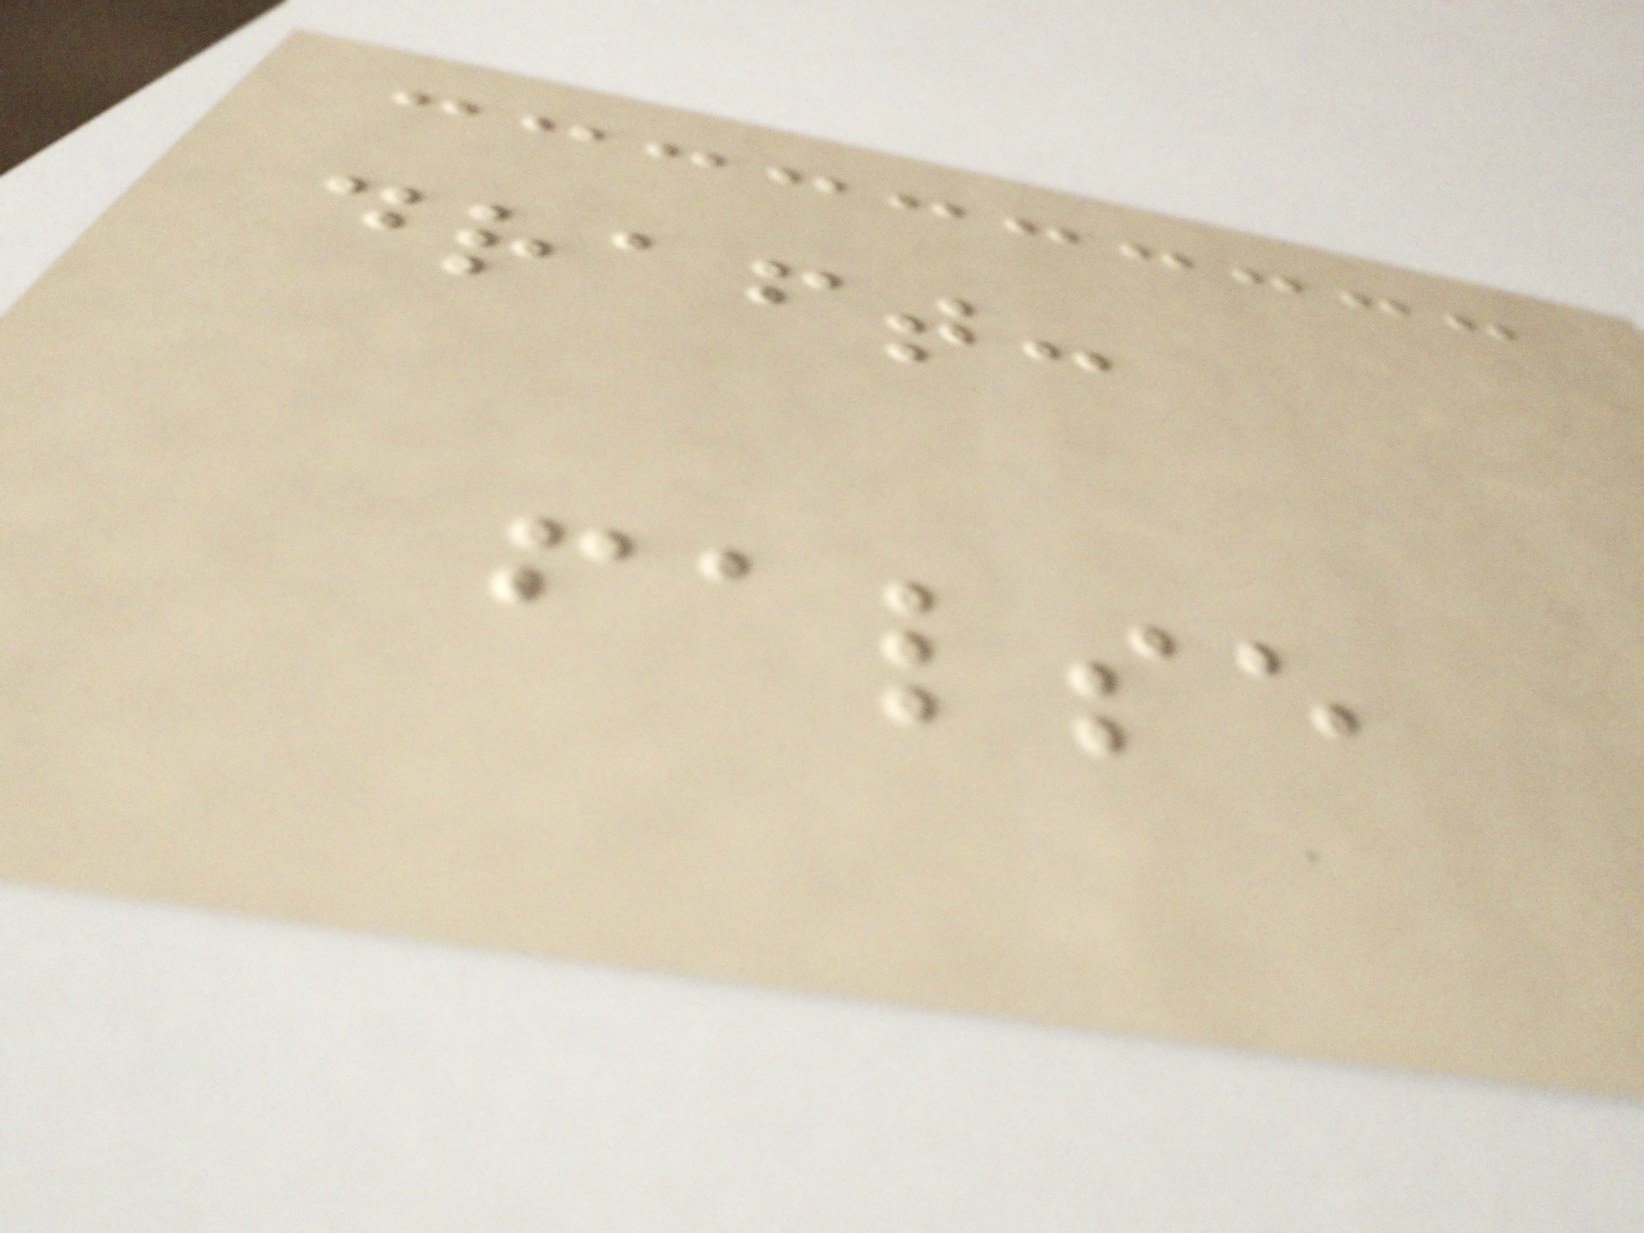draft:
false
